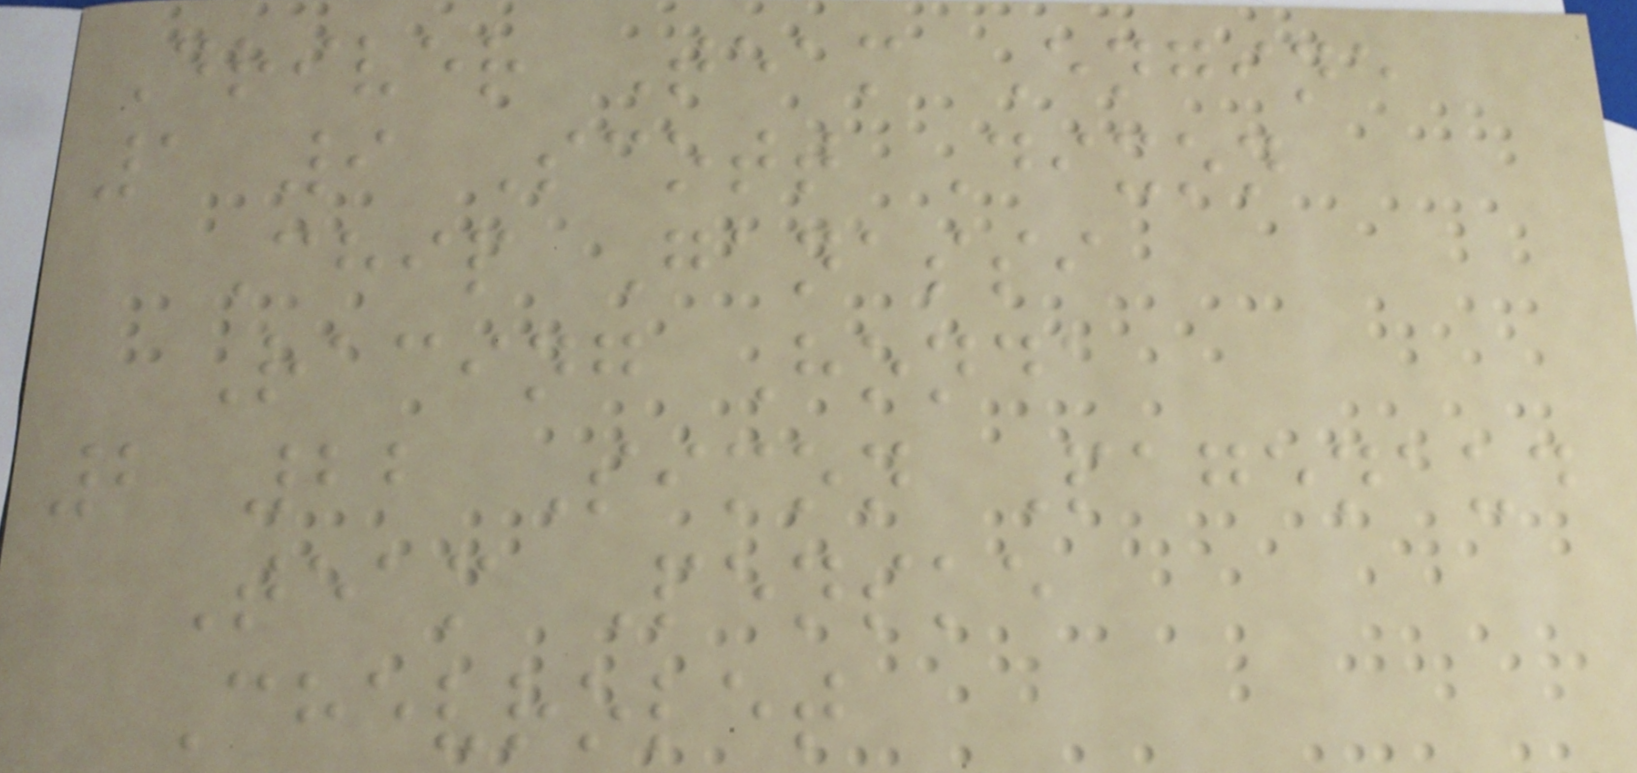Driver Team Engine
1 9 Scott Dixon
Chip Ganassi
Racing Honda
2 22 Simon Pagenaud
Team Penske
Chevrolet
